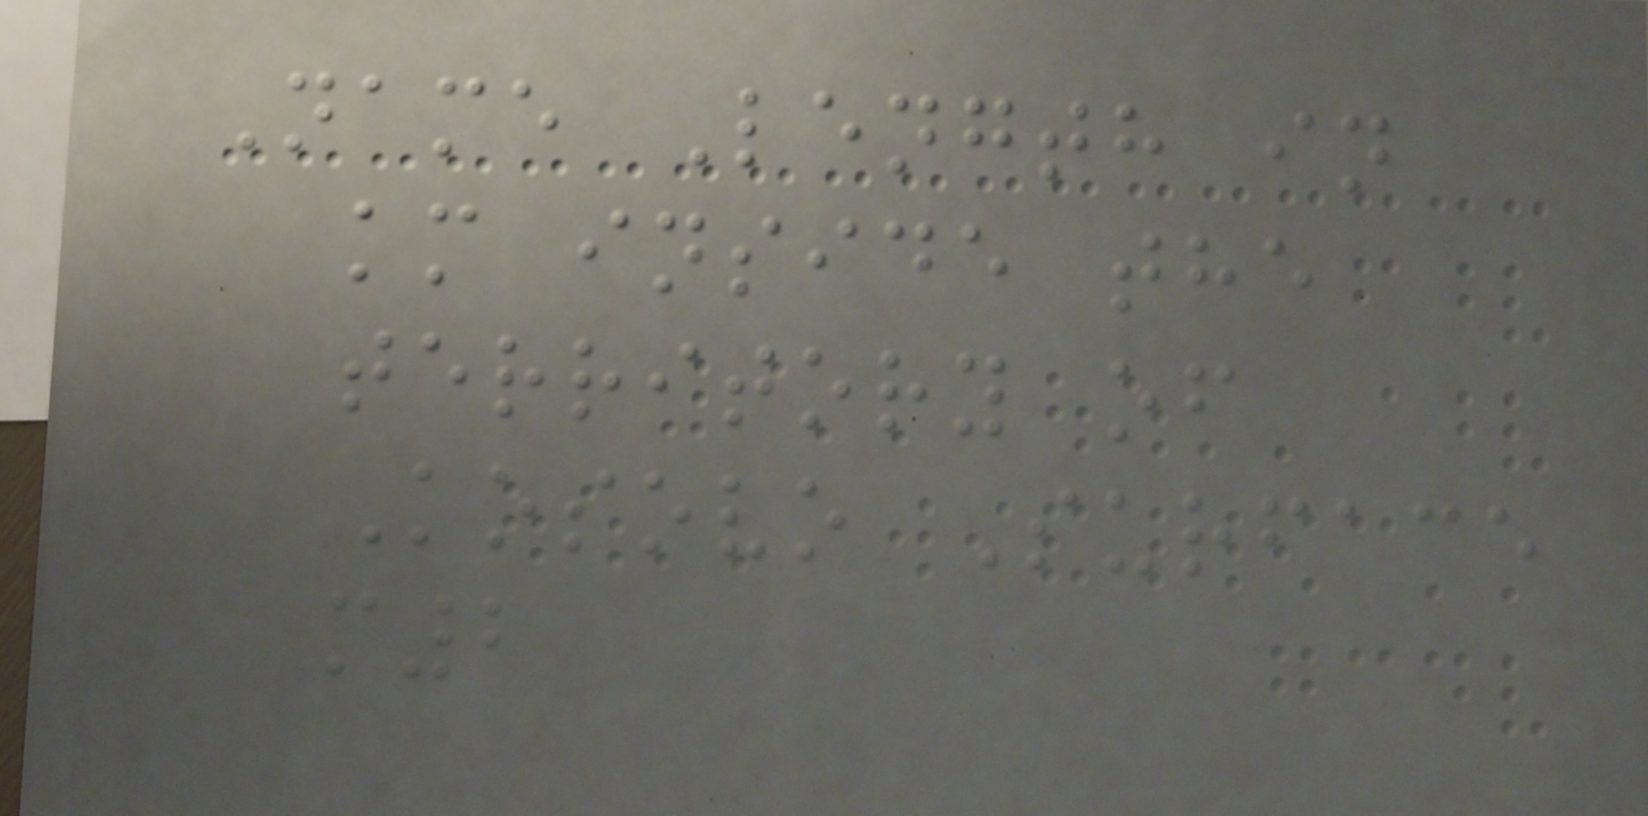Name Length in
km inside the
territory of
Kosovo Surface
m2
